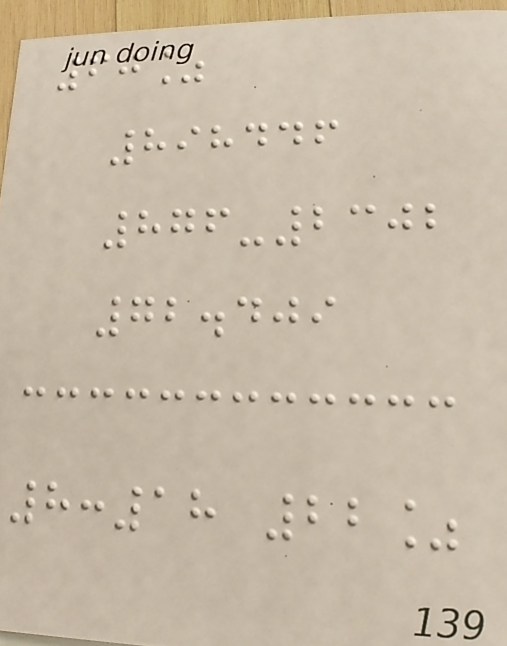60%
898446
876-2302
72.409
8:18 22%
